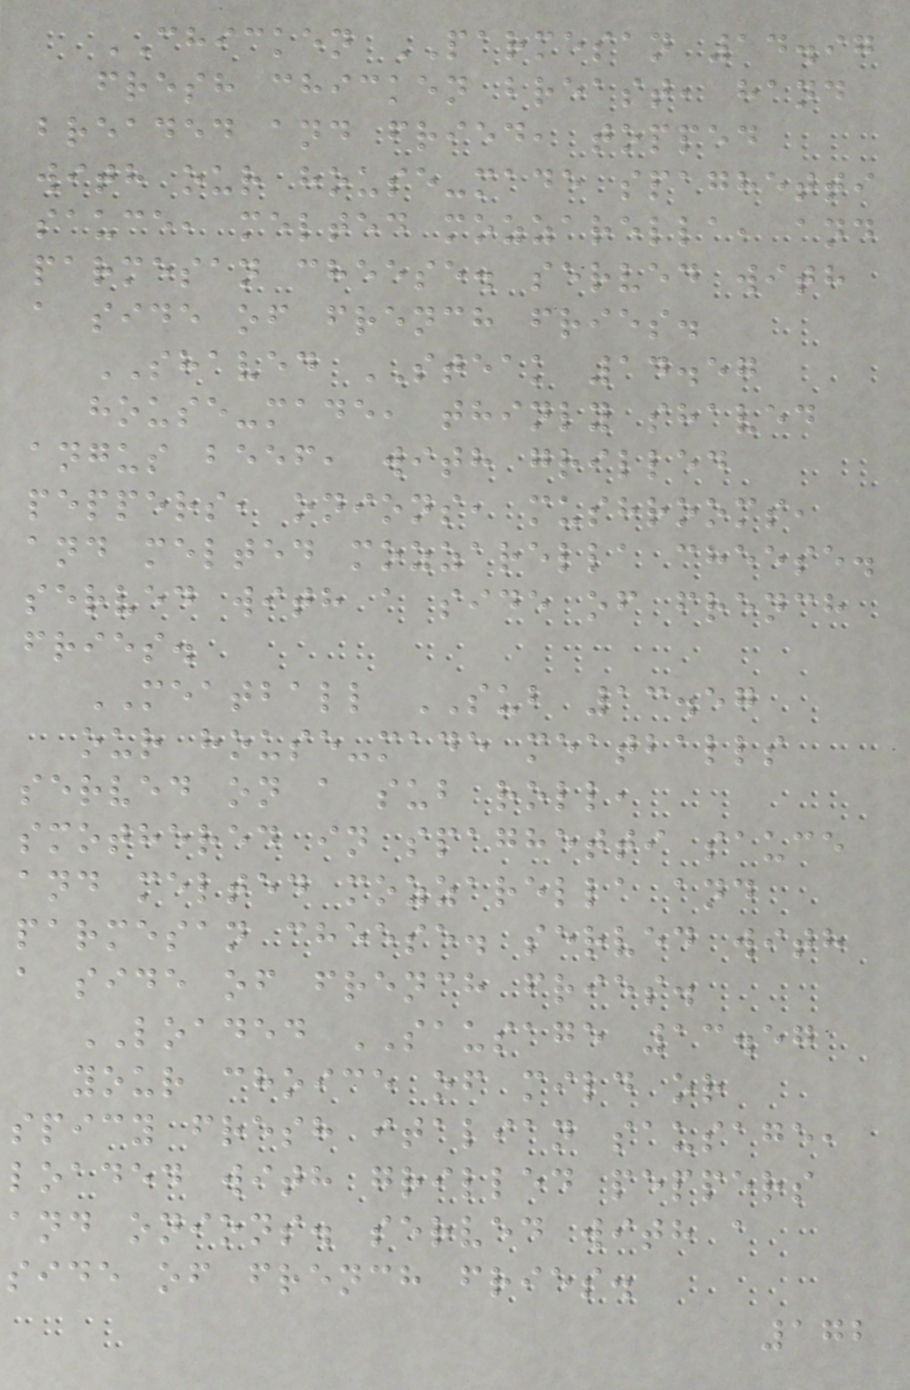CHICKEN PARMESAN 14.97
fresh chicken breast, hand
breaded and fried, topped
with our house-made spaghetti
sauce, melted mozzarella, and
parmesan cheese. served with
a side of french fries.
SHAVED STEAK 14.57
house-made, thinly shaved
angus beef, with grilled
peppers, onions, mushrooms,
and melted mozzarella cheese.
served with a side of french
fries.
MEATBALL SUB 13.57
our house-made meatballs
served on a sub roll,
smothered in spaghetti sauce
and melted mozzarella and
parmesan cheese. served with
a side of french fries.
LOADED SAUSAGE 13.57
your choice of mild or
spicy fresh italian sausage,
loaded with grilled peppers
and onions. served with a
side of french fries.
172
